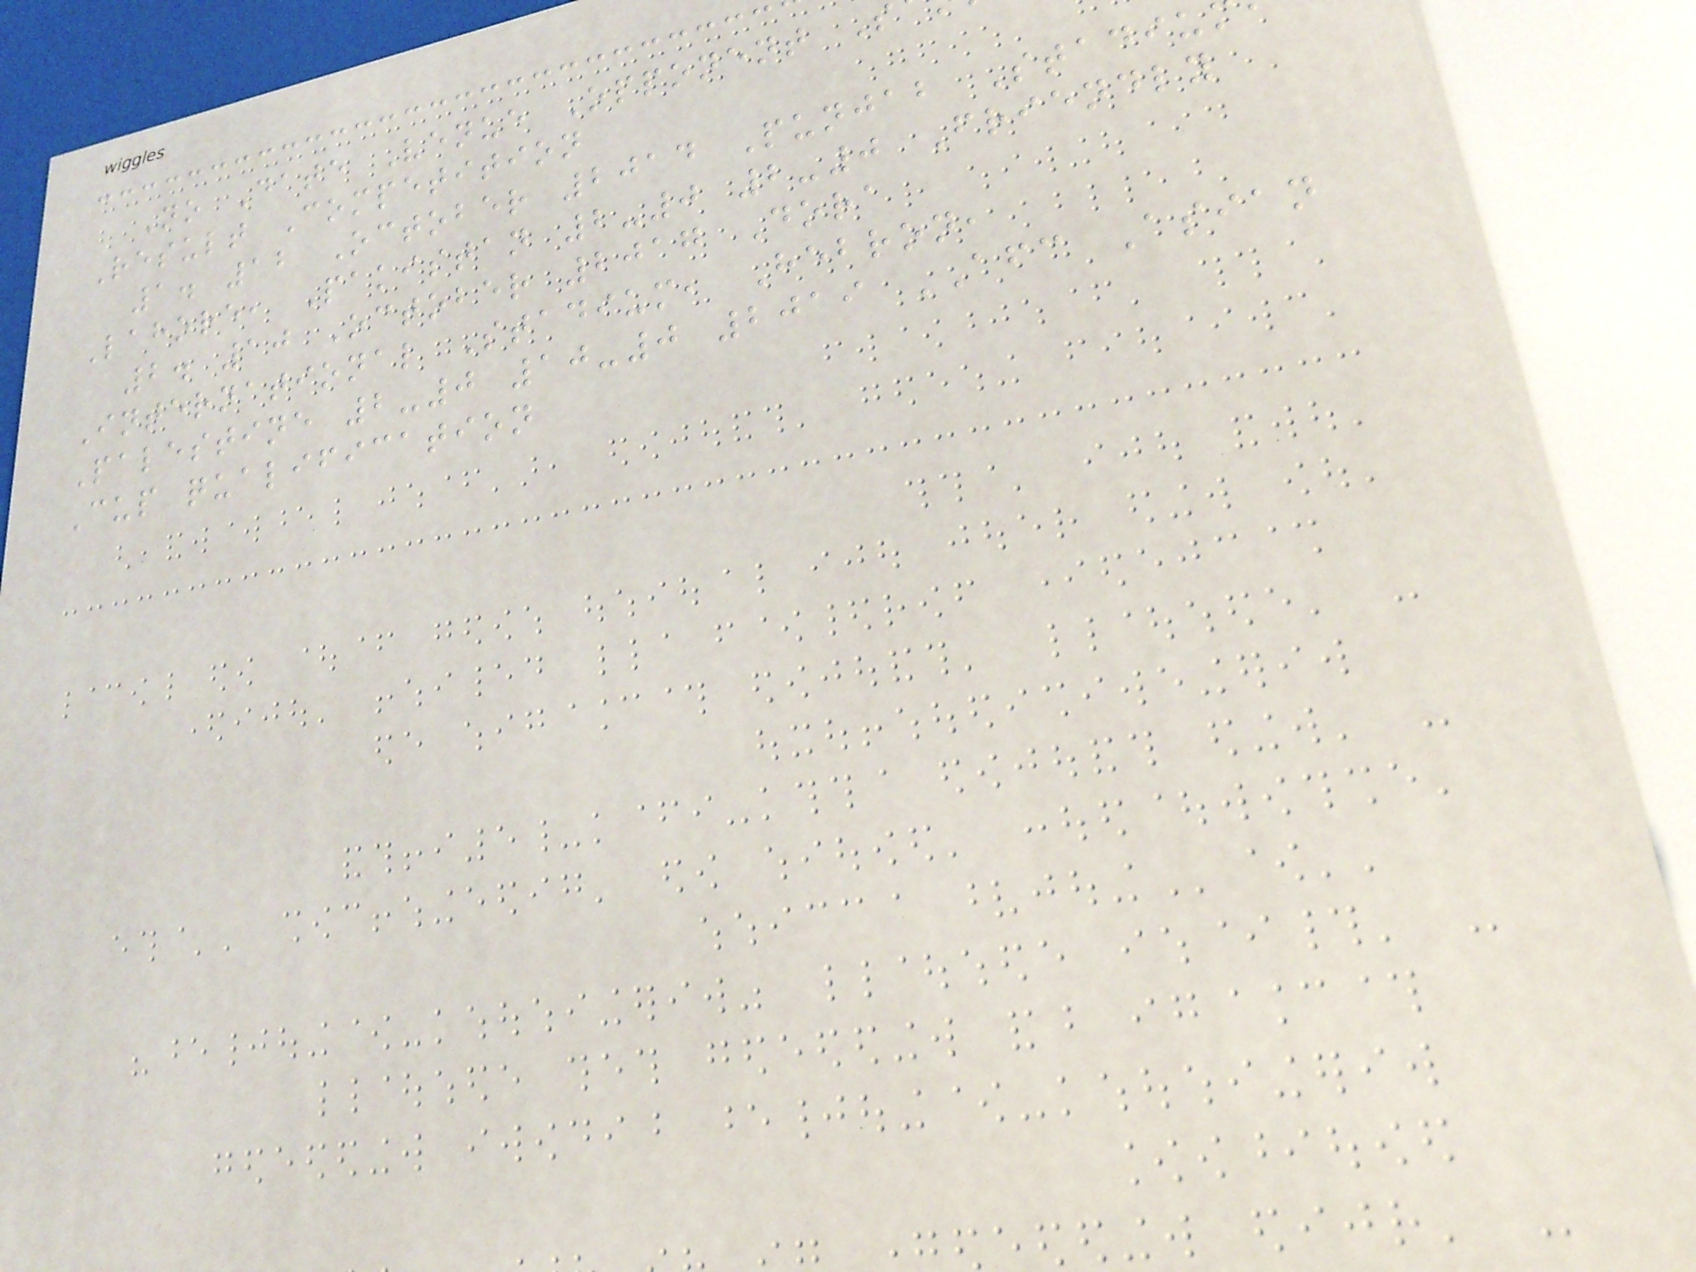No Date Venue Opponent S
Result Competition
1. 12 October 2014 Punjab Stadiu
Lahore, Pakistan 2-0 2-0 Friendly
2. 10 October 2017 Dora
International Stadium, Hebron,
Palestine 2-0 10-0 2019 AFC Asian
Cup qualification
